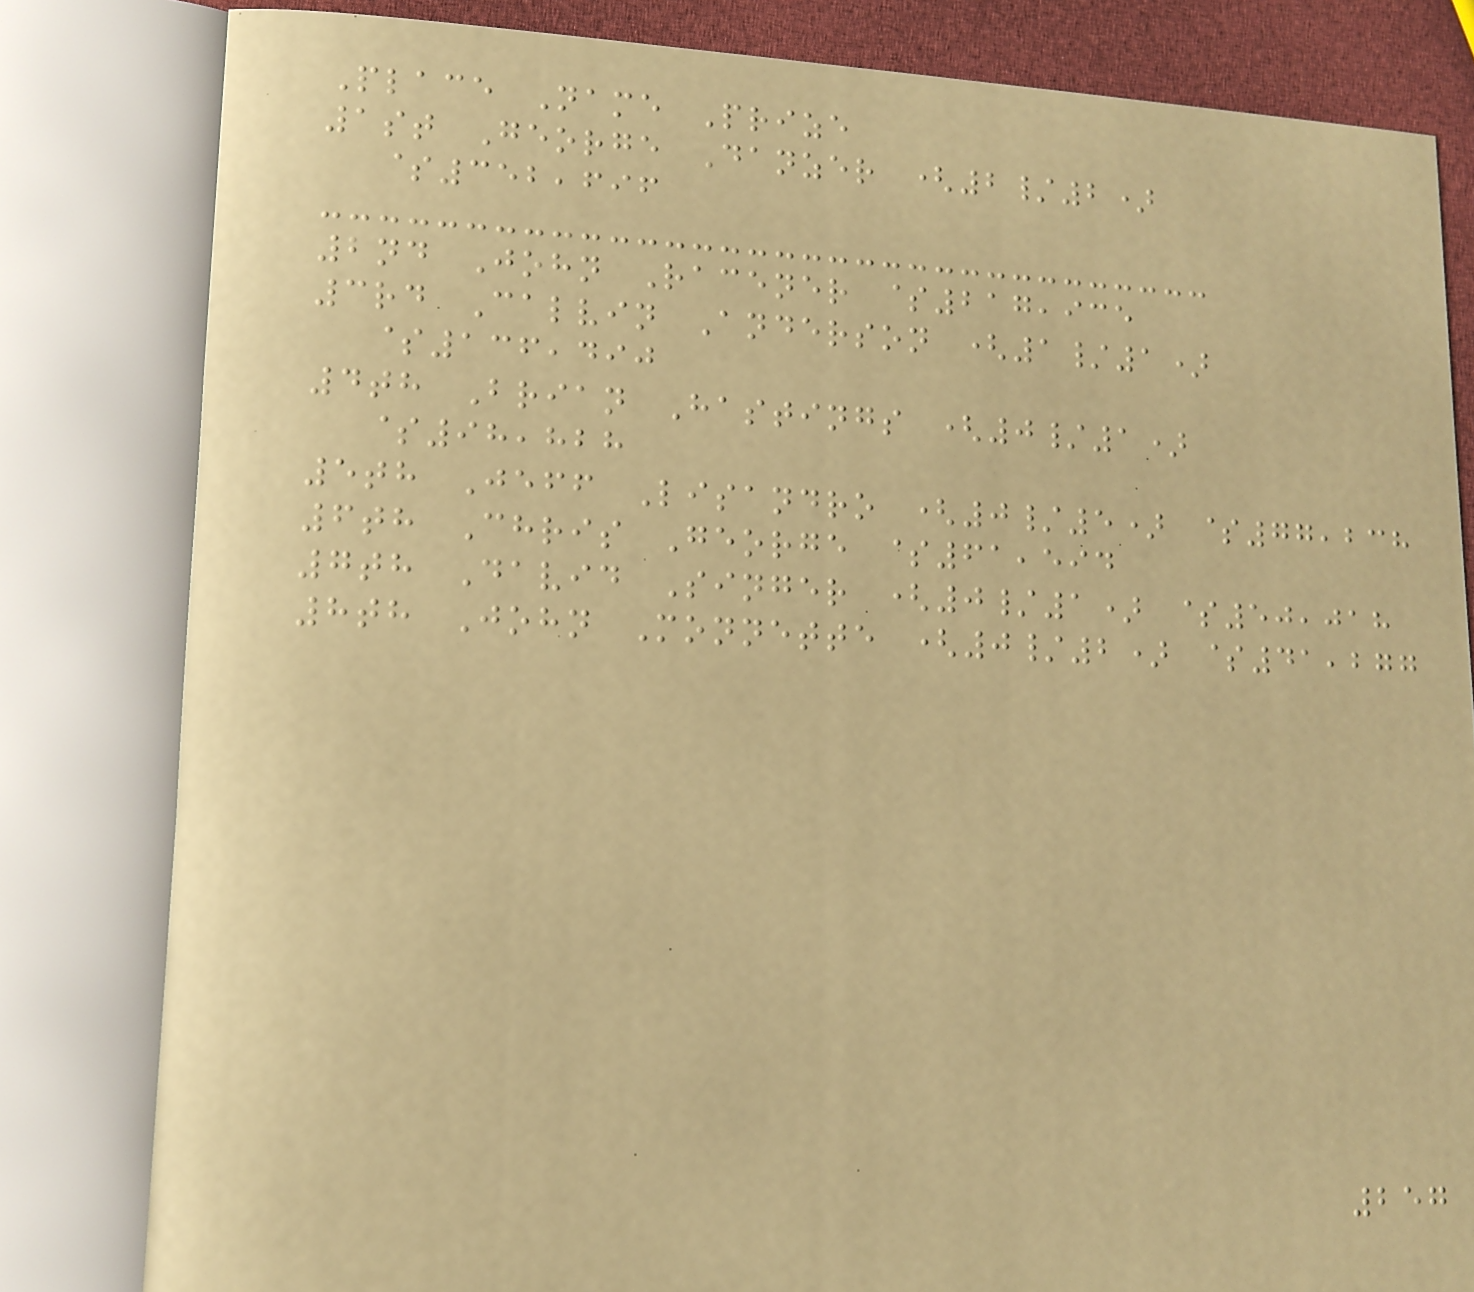Place Name Prize
1st George Danzer (2/2)
$352,696
2nd John Racener $217,935
3rd Calvin Anderson (1/1)
$136,490
4th Brian Hastings (0/1)
$98,828
5th Jeff Lisandro (0/5) $77,238
6th Chris George $61,594
7th David Singer (0/1) $50,018
8th John Monnette (0/2) $41,277
257
